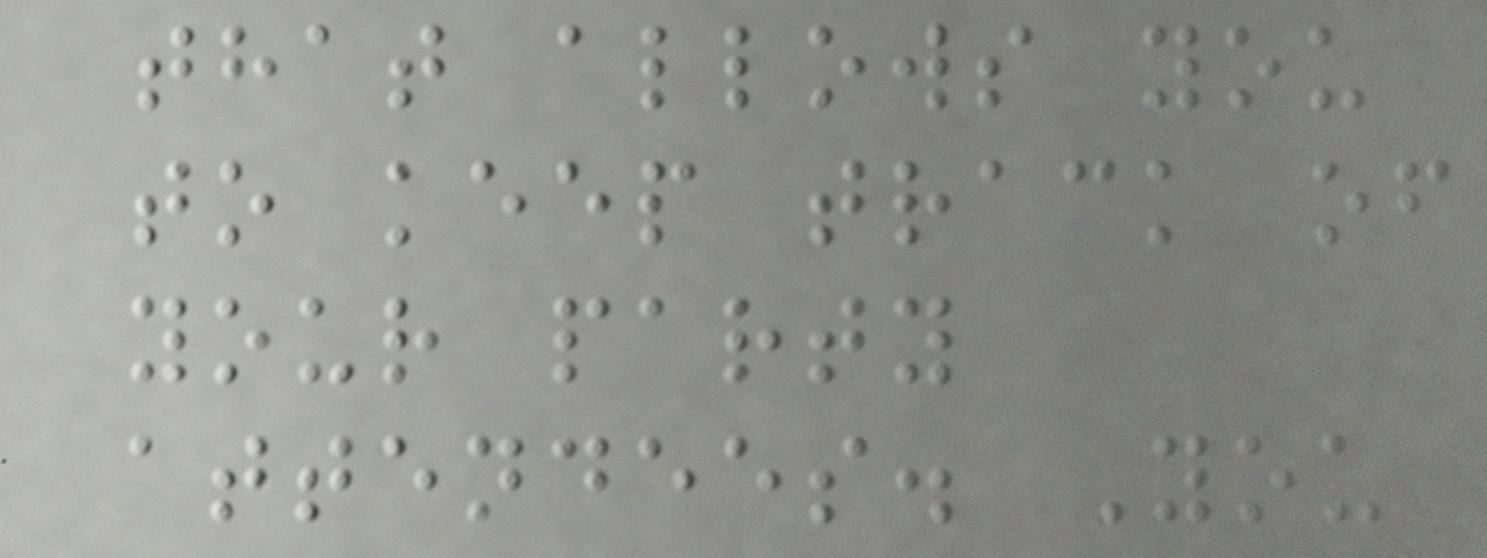that allows you
to keep track of
your party
attendees. You
